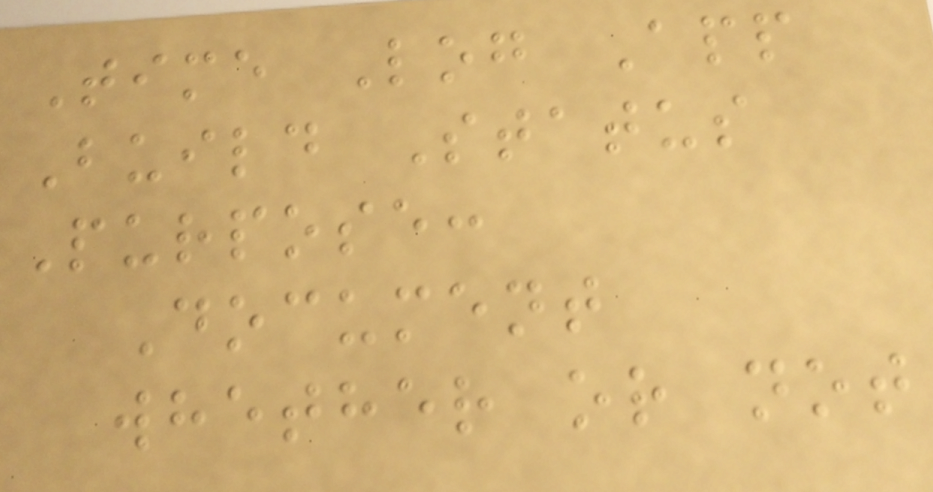Time Log App
Build Status
Purpose:
Document
whether or not
